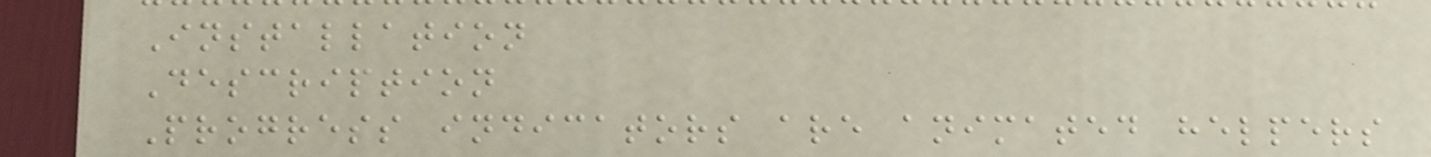Installation
Description
Progress indicators are animated helpers
